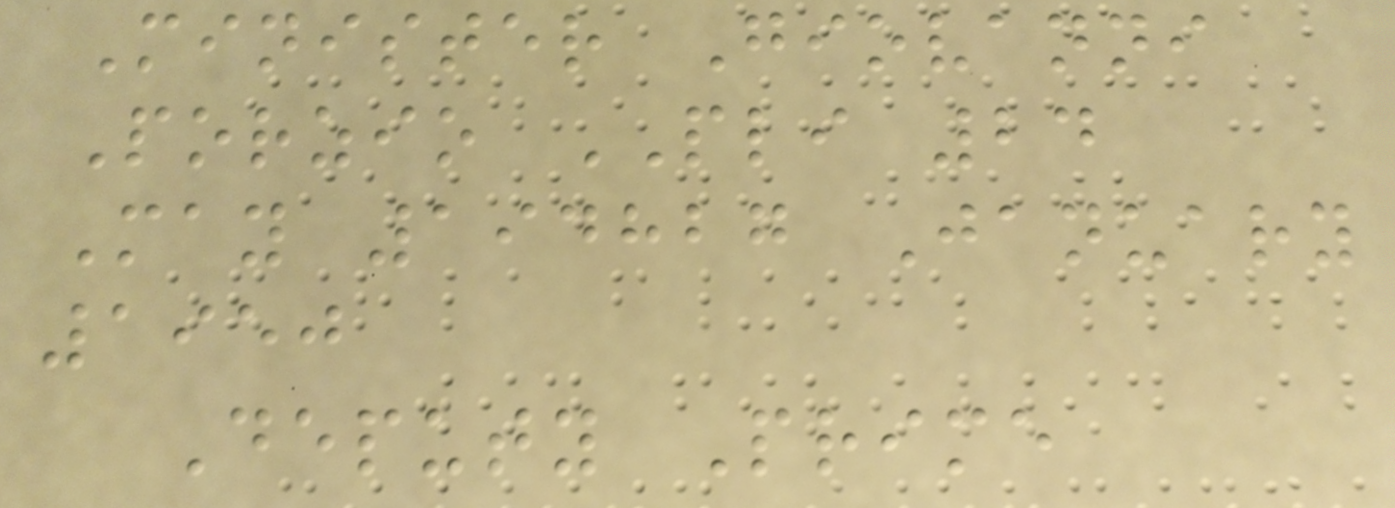Minister Giovanni
Porzio PLI 24
May 194827 January
1950
Deputy Prime
